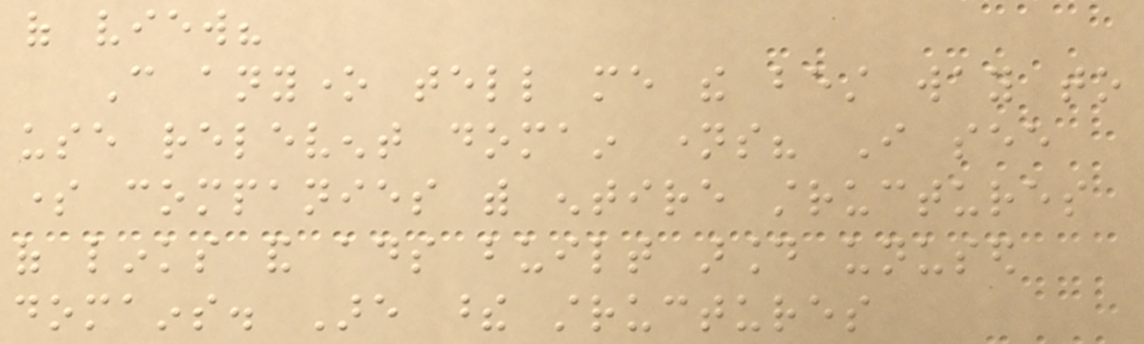of view?
Can anyone tell me the best way to
use relevent domain names? I see
some companies with entire structures
of links and ads built around unused
domains. Are these structures
